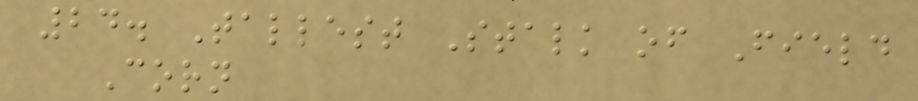24. Tallest Stalk of Field
Corn
